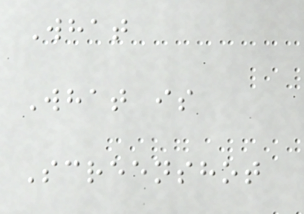What
What is
Screenshot
